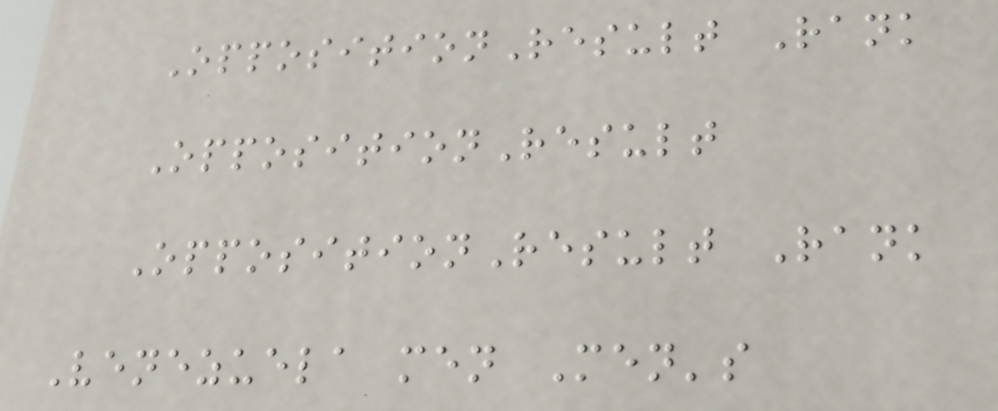OppositionResult Rank
OppositionResult
OppositionResult Rank
Venezuela men Men's
